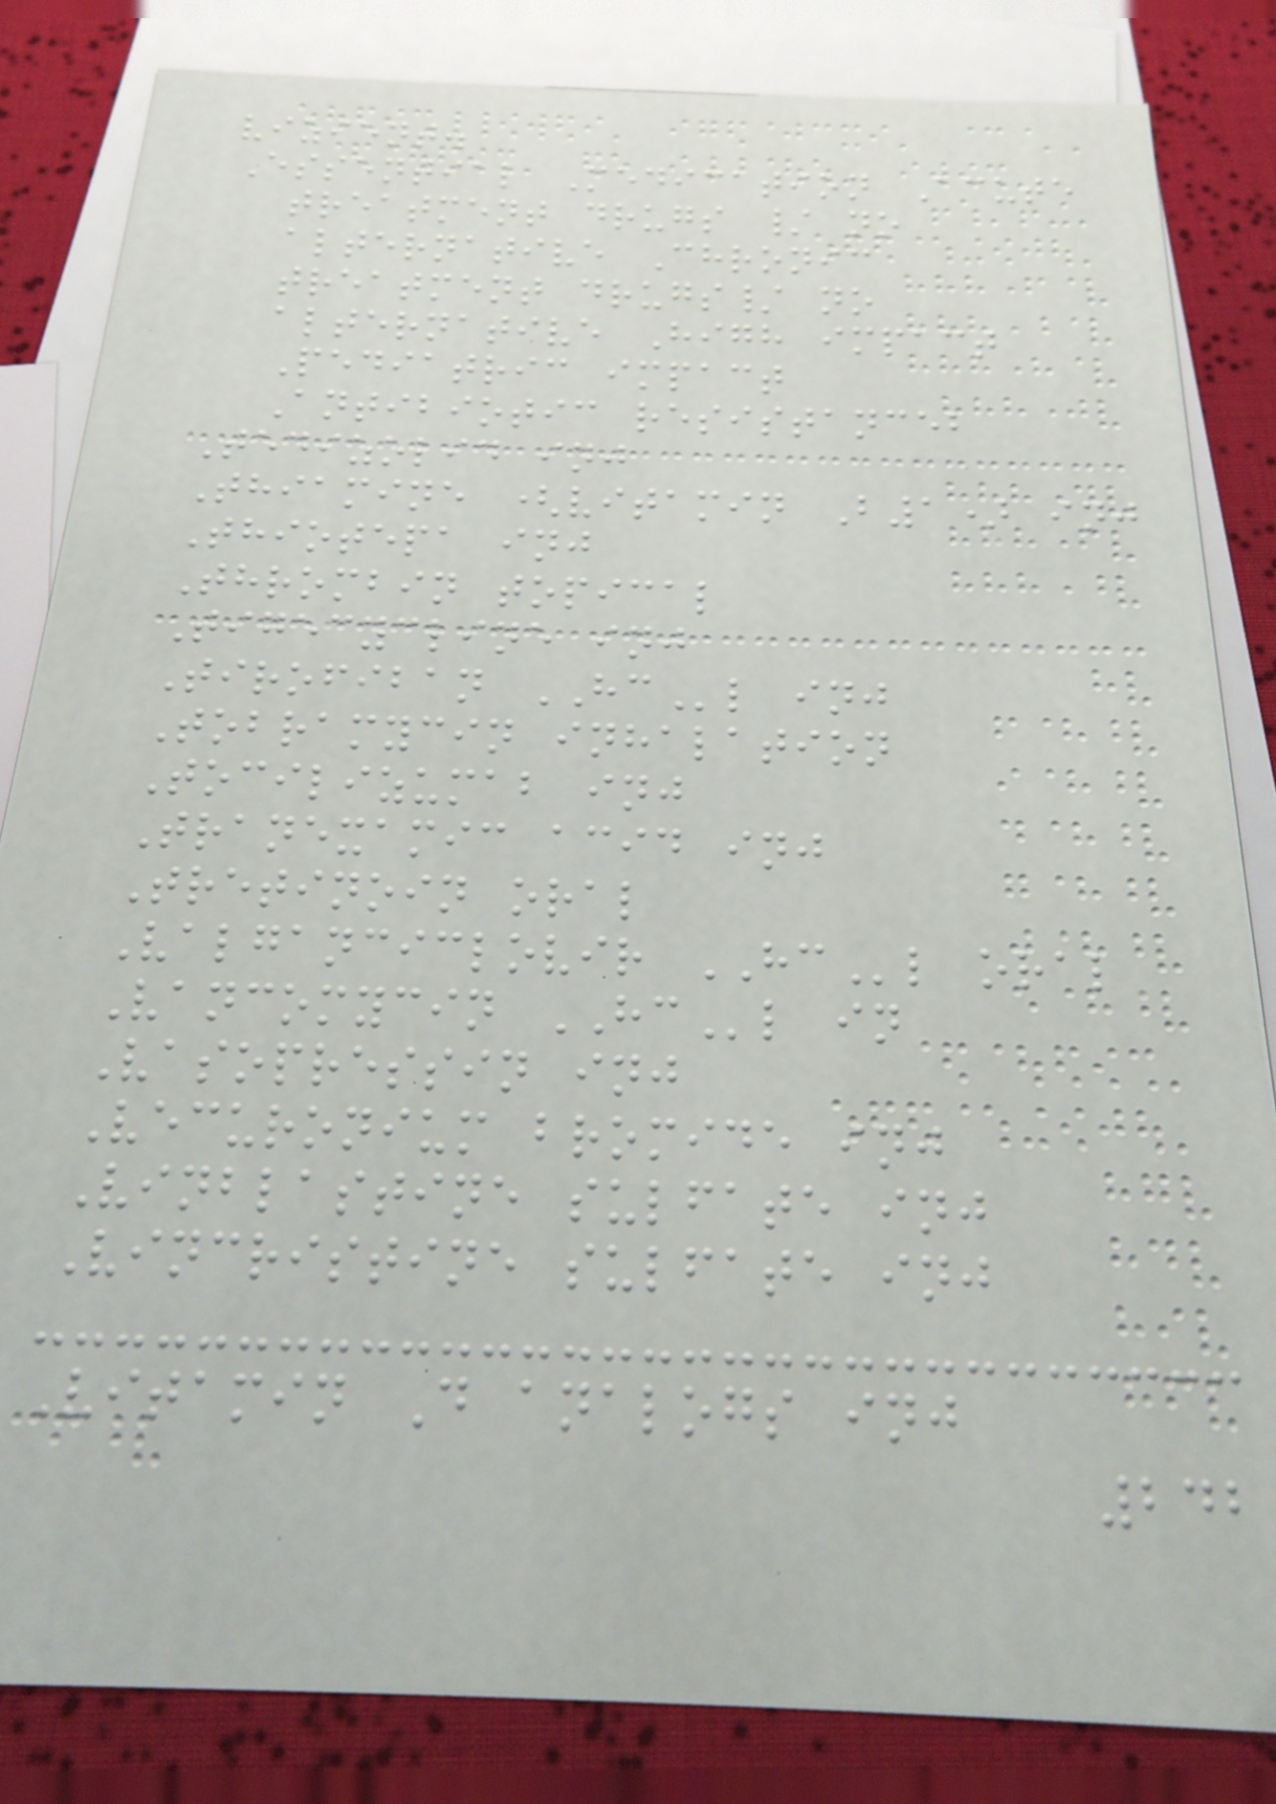vizient.
Essential Medication Acute
treatment drugs / no
alternative Chronic
treatment drugs/ no
alternative High impact
Pediatric impact
Antibiotic resistanceb
Tedizolid inj
Thiamine (vitamin B1) inj
Thiotepa inj
Thrombin topical
Tigecycline inj
Tirofiban HCl inj
Tobramycin inhalation
Tocilizumab inj
Tranexamic acid inj
Tretinoin oral
Valganciclovir HCl oral
Vancomycin HCl in
Vasopressin inj
Vecuronium bromide inj
Vinblastine sulfate inj
Vincristine sulfate inj
Vitamin D analogs inj
242
